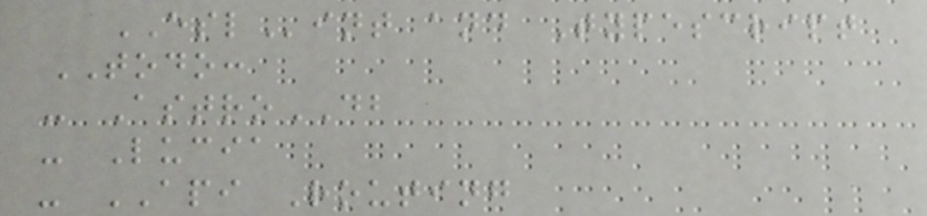ESLint and Typescript
TODO:
- AstroDB
- Lucia
- API Routing
